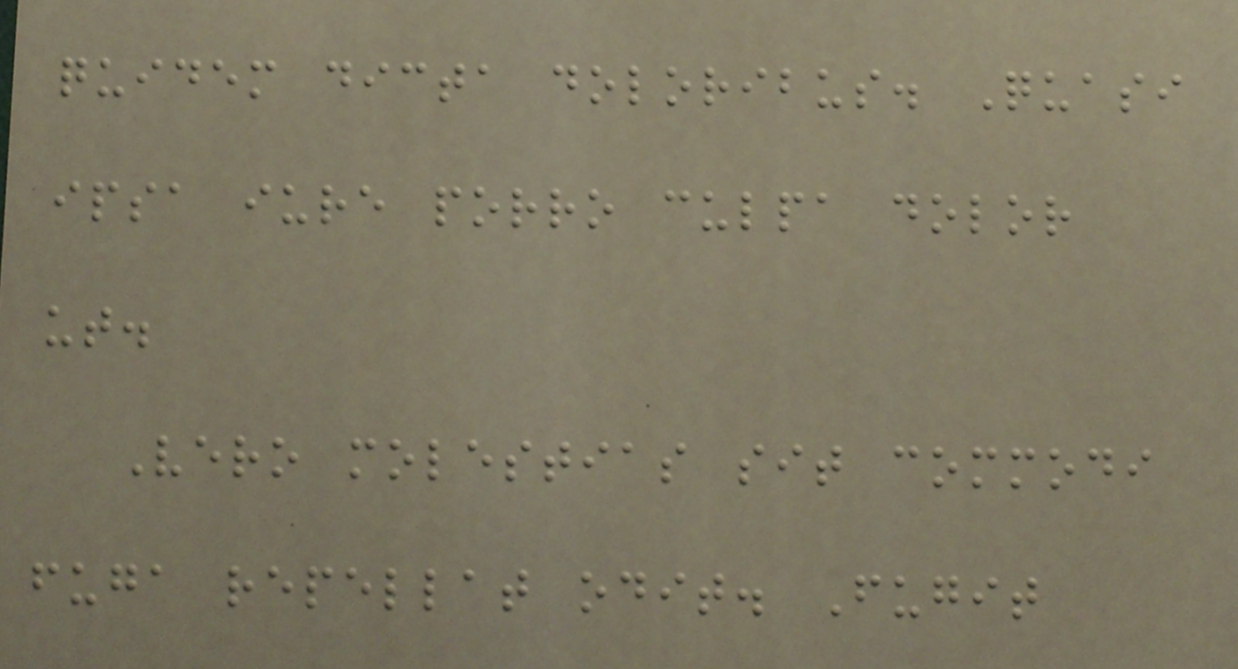quidem dicta doloribus. Quasi
ipsa iure porro culpa dolor
ut.
Vero molestias sit commodi
fuga repellat odit. Fugit
